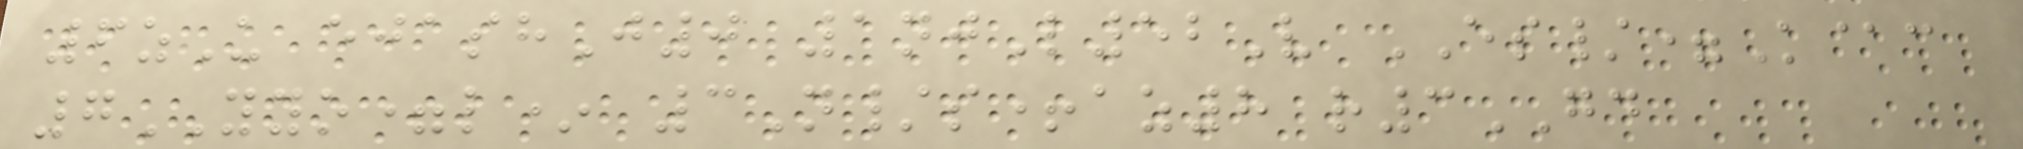6zU ejashJ0 1njL52V ES/=K@c
7YYO=l* 3N/s+az8 r3GD
